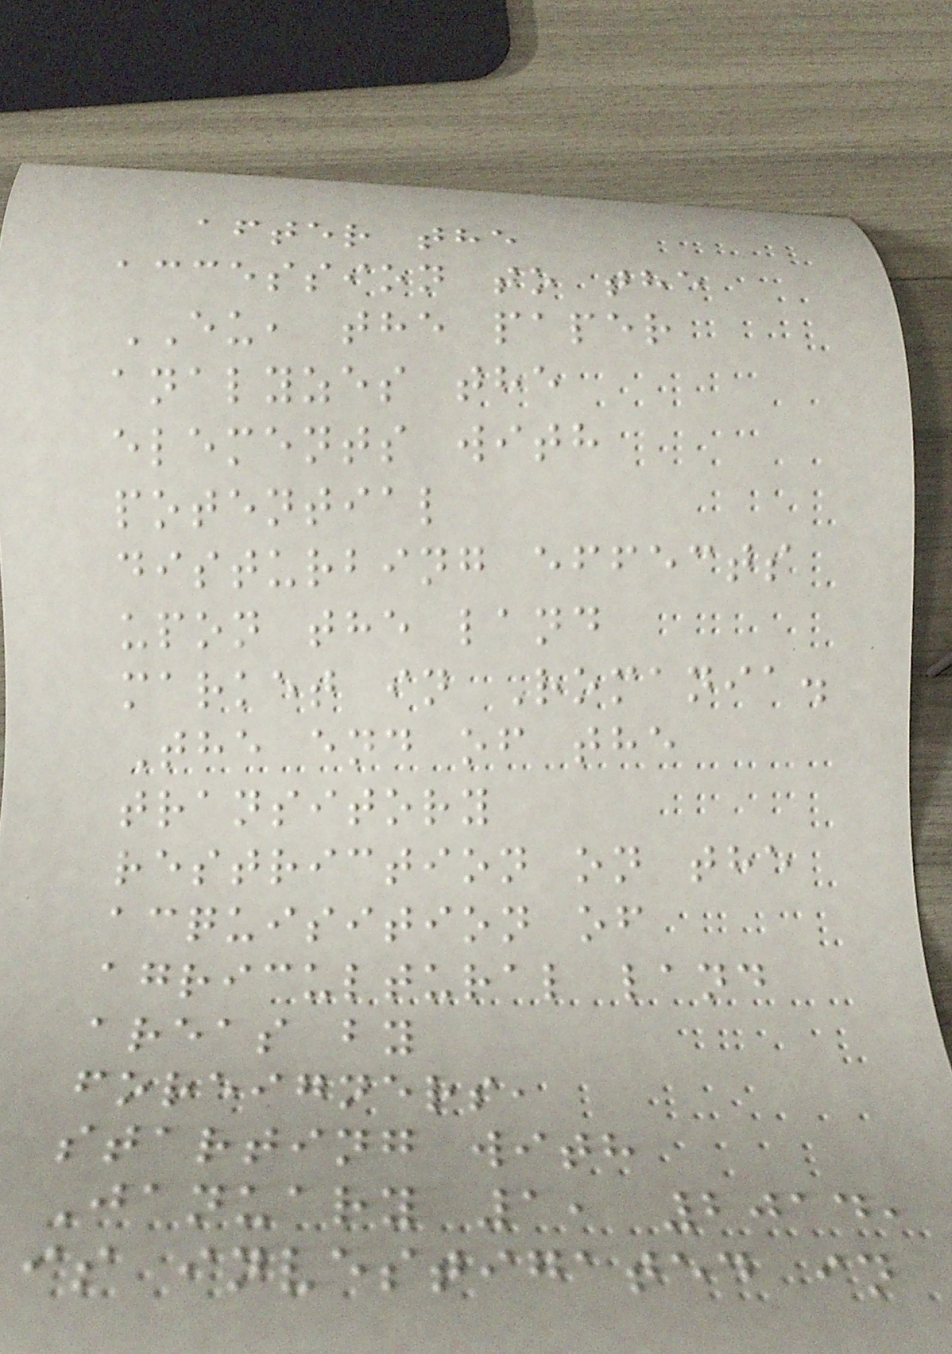after the
accession to the
EU, the paper
analyzes the
elements with
potential
disturbing effects
upon the land
market in Romania.
The end of the
transitory
restriction on the
acquisition of
agricultural land
areas by
foreigners,
starting with
January 1, 2014,
is investigated in
